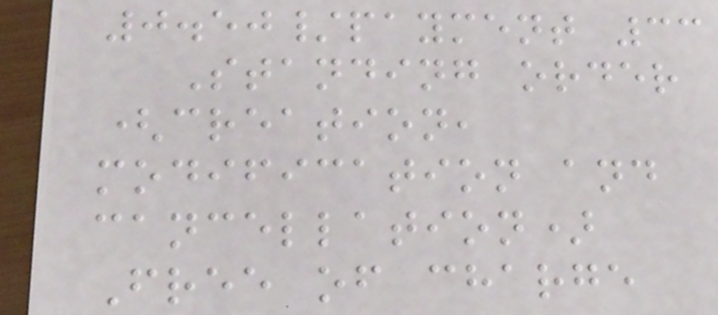0.50/payment 33
Standing order
(creation,
modification and
cancellation)
Free of charge
